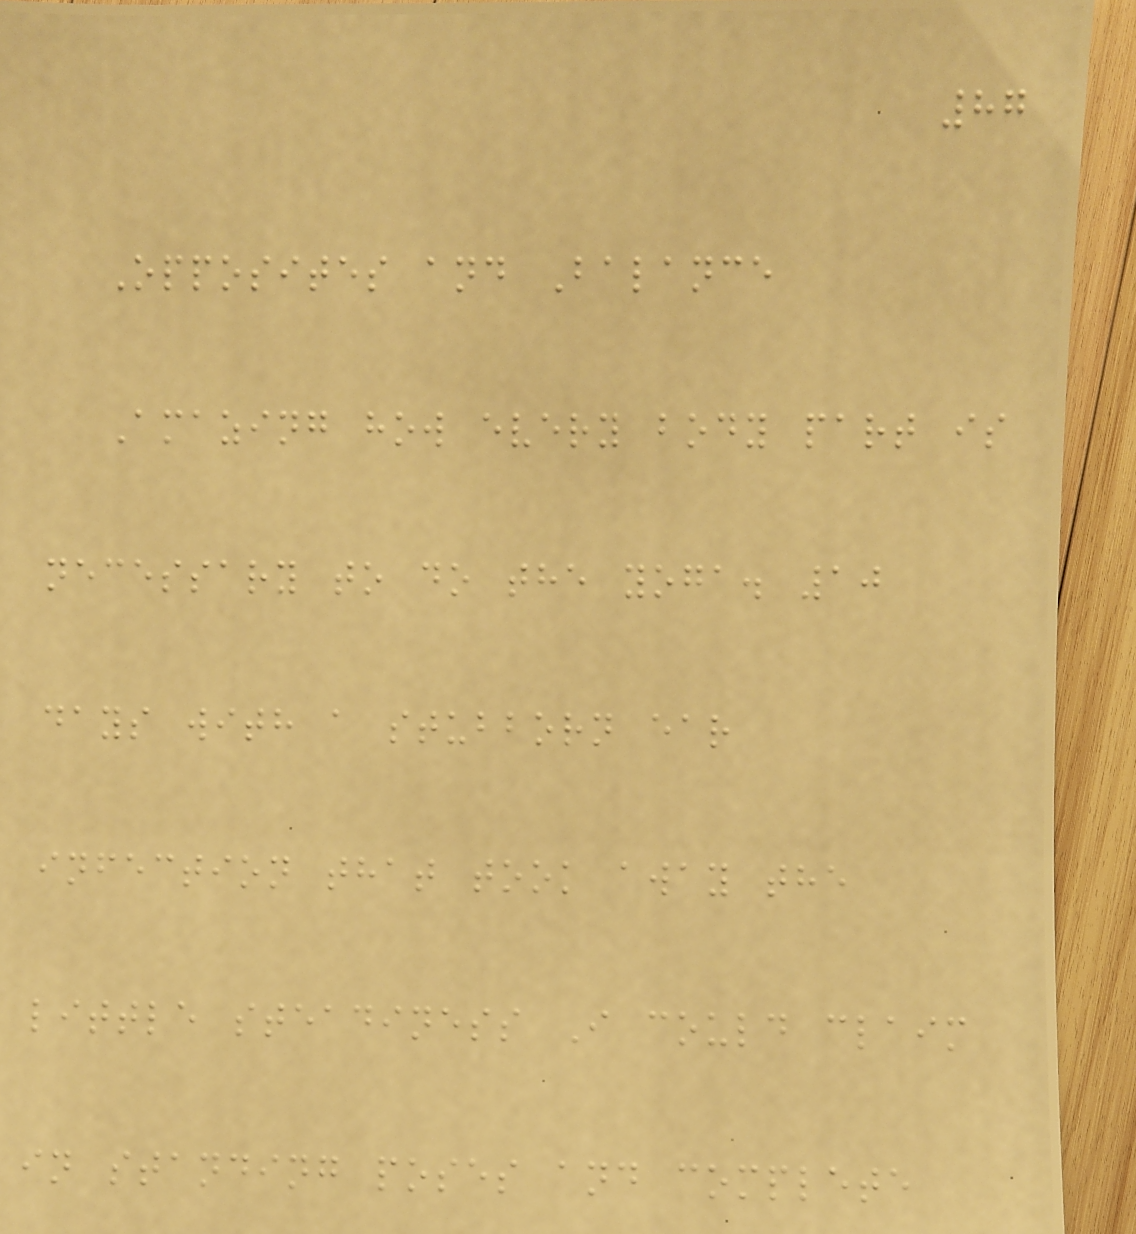87
Opposites and Balance
Amazing how every body part is
necessary to do the yoga. 10
days with a stubborn ear
infection that took away the
little steadiness I could claim
in standing poses and complete
